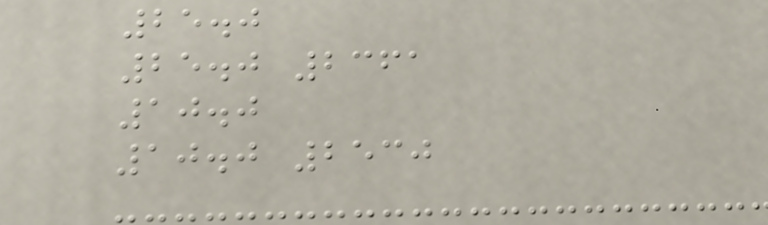25.0
25.0 2361
10.0
10.0 2530
